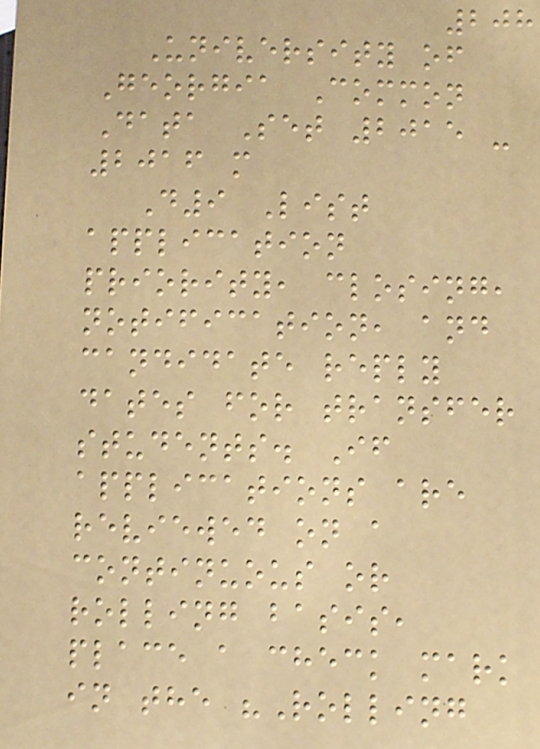208
University of
Georgia Common
Data Set 2015 -
2016 m
D9 List
application
priority, closing,
notification, and
candidate reply
dates for transfer
students. If
applications are
reviewed on a
continuous or
rolling basis,
place a check mark
in the "Rolling
